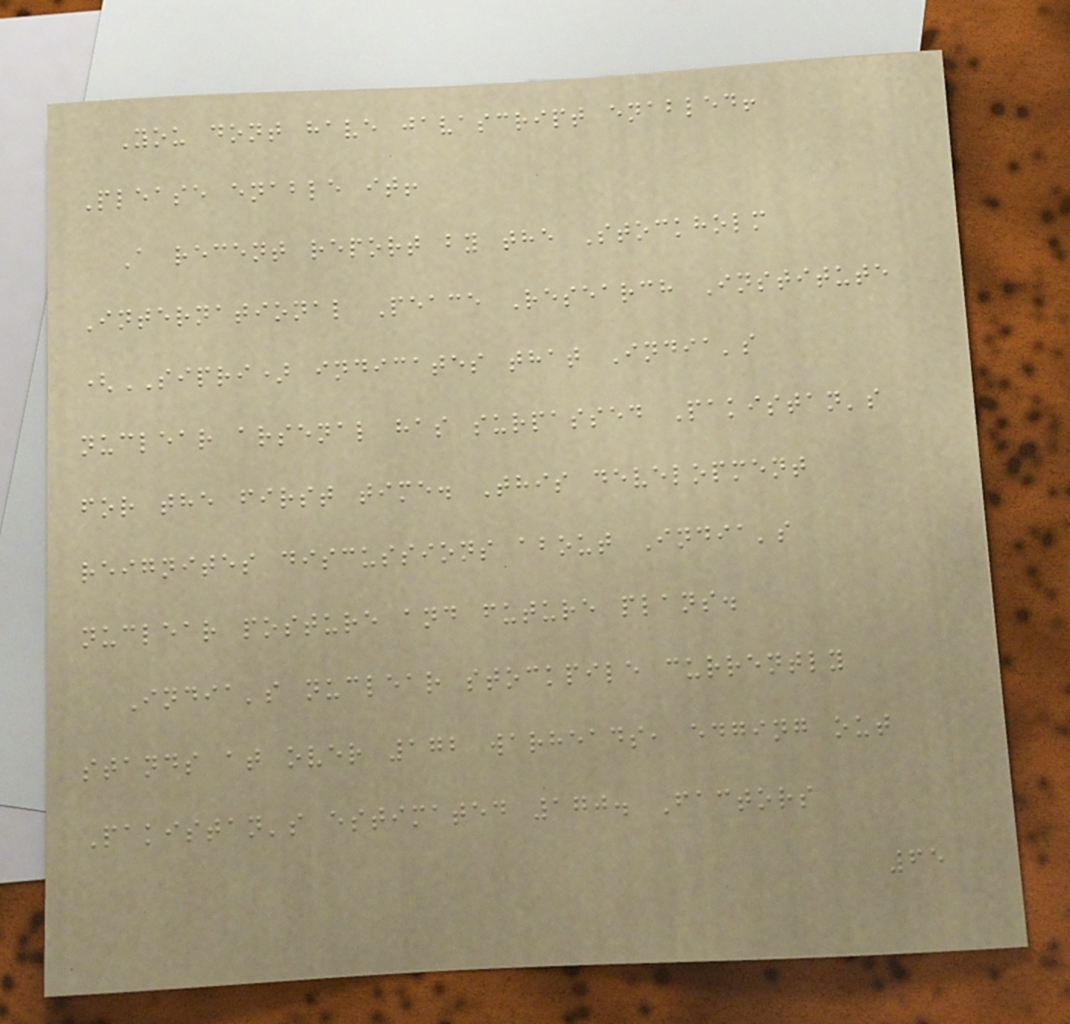You dont have javascript enabled!
Please enable it!
A recent report by the Stockholm
International Peace Research Institute
(SIPRI) indicates that India's
nuclear arsenal has surpassed Pakistan's
for the first time. This development
reignites discussions about India's
nuclear posture and future plans.
India's nuclear stockpile currently
stands at over 172 warheads, edging out
Pakistan's estimated 170. Factors
65
